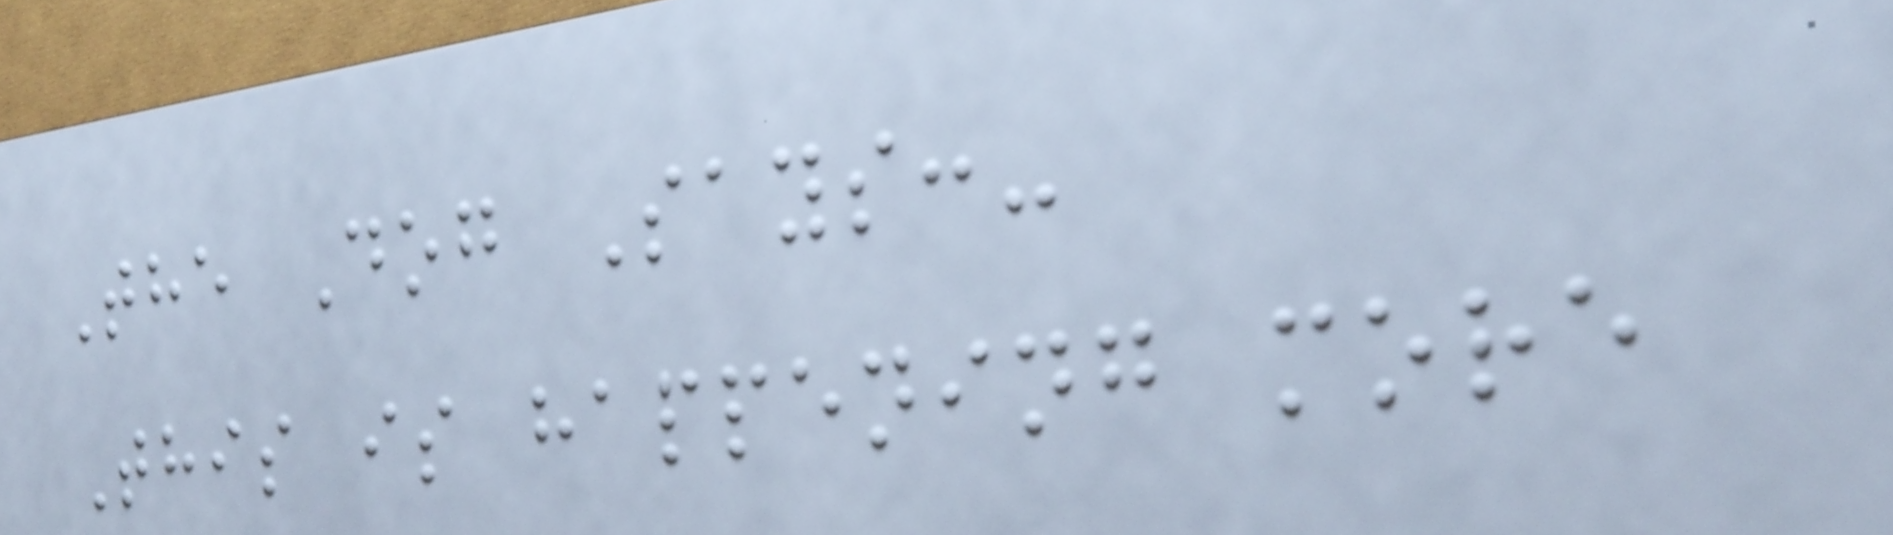The Dog Says:-
This is happening more
